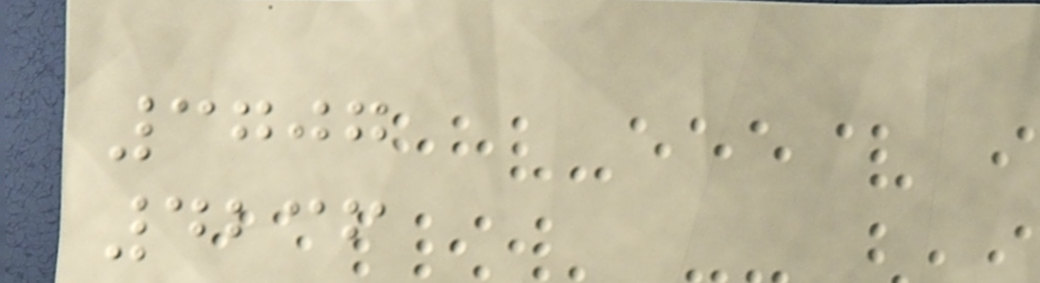3707
4236
